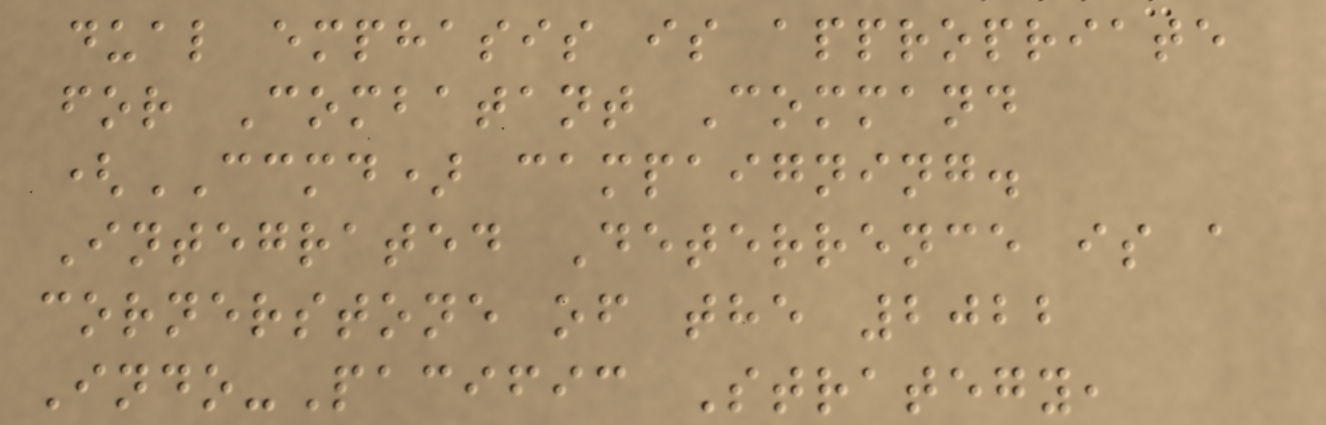dual emphasis is appropriate
for Combatant Command
(CCMD) campaigning.
Integrated Deterrence is a
cornerstone of the 2022
Indo-Pacific Strategy,
